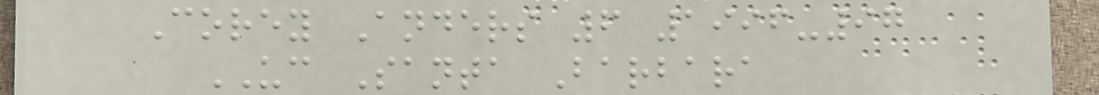Corey Anders 6 1996-97
UC Santa Barbara
